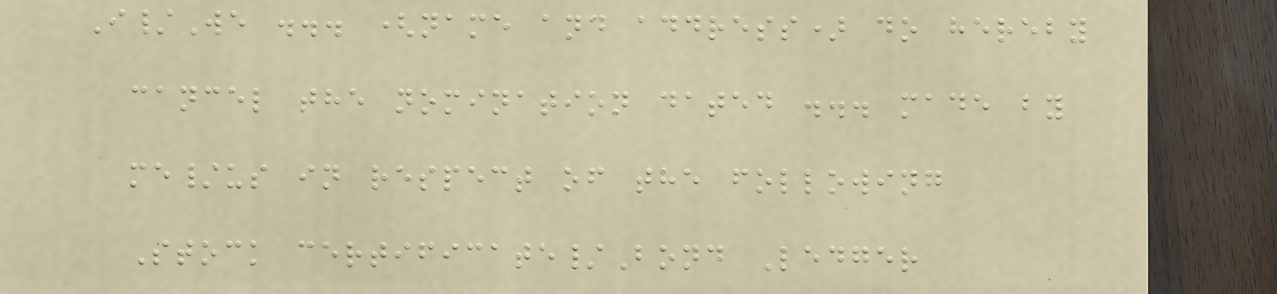I/We ... (name and address) do hereby
cancel the nomination dated ... made by
me/us in respect of the following
Stock certificate/Bond Ledger
